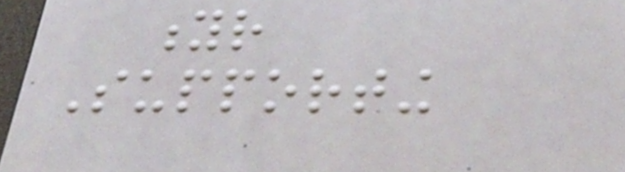yr
Supporting
